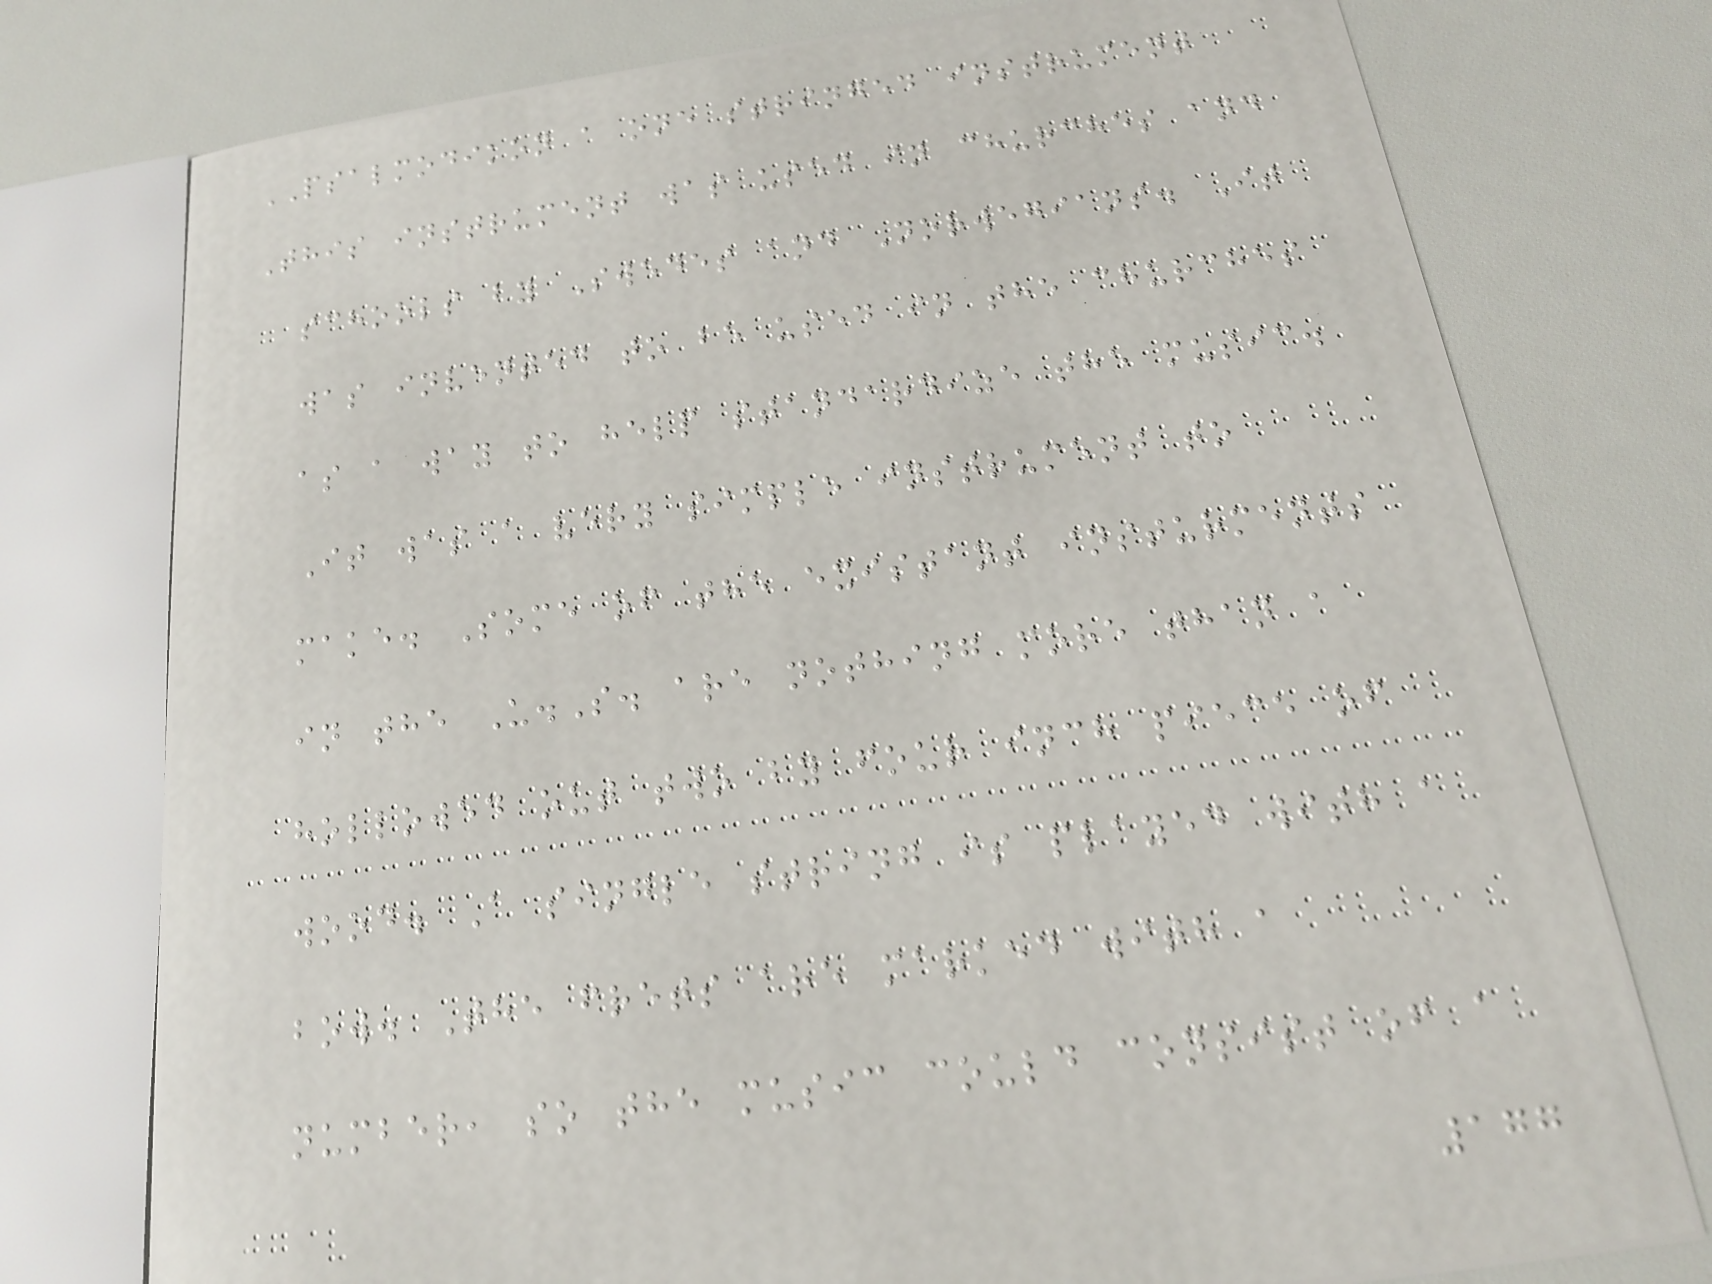PSALMODIKON a one stringed instrument
This instrument was used in churches and
schools by Swedes and Norwegians. It
was invented to be used in the churches
as a way to help standardize the music.
It was a very simple instrument to
make. Some of the existant insturments
in the U.S. are nothing more than a
hollowed out two by four inch piece of
wood. A single string is played with a
bow. The frets are marked with a
number, so the music could consist of a
177
